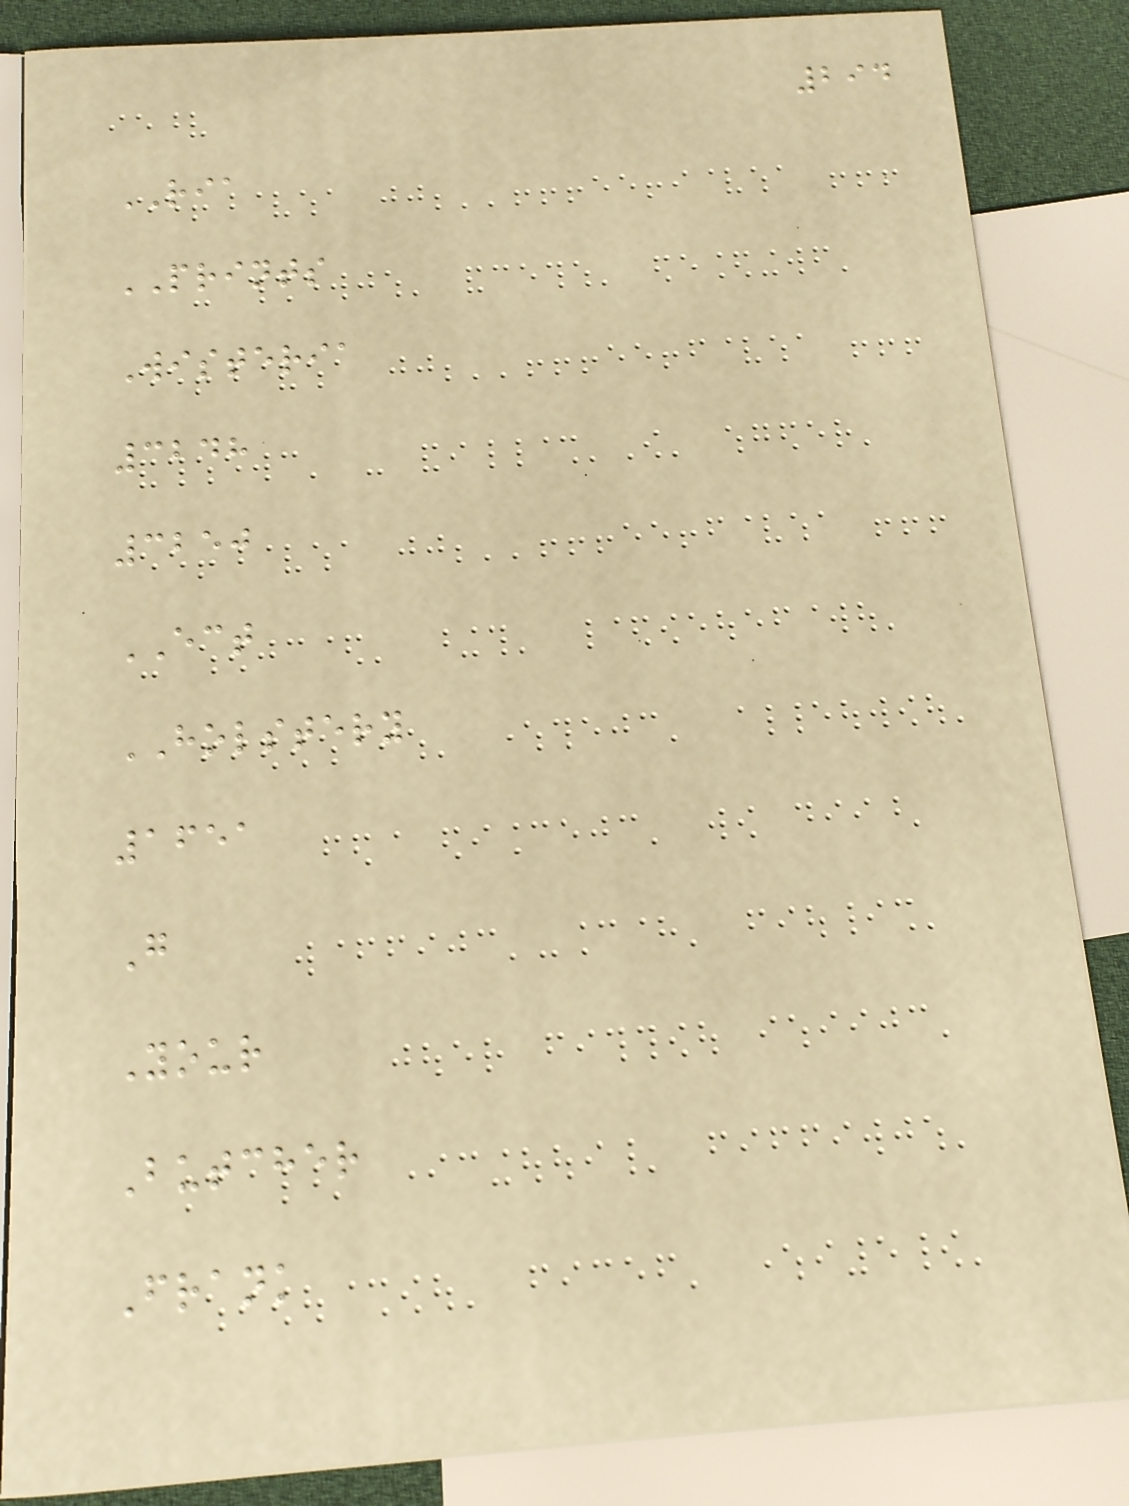294
RIA
PRINTS
Wisteria
3248
3250
ECT
HOLSTERY
1651
G
Your
Butcher
Frank
